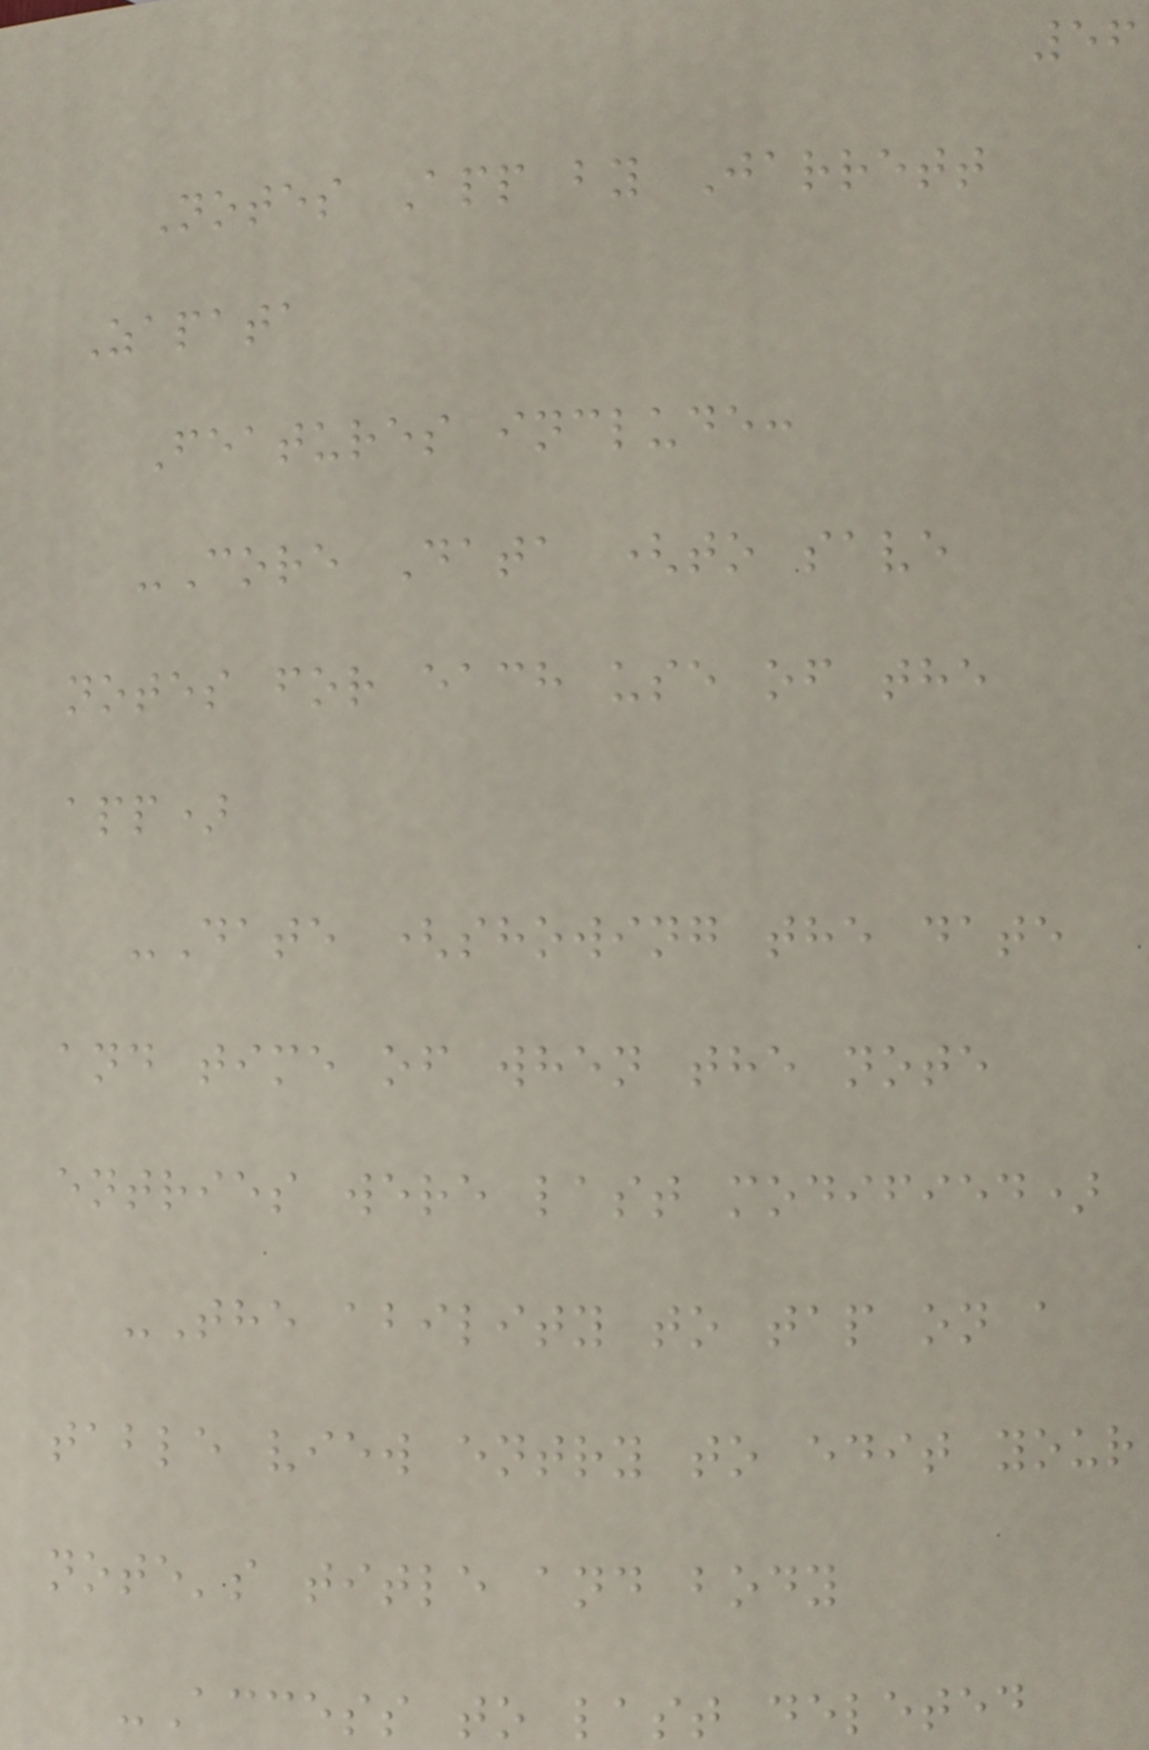56
Notes App by Jarrett
Zapata
Features include:
-Core Data (to save
notes for each use of the
app)
-Date (showing the date
and time of when the note
entries were last modified)
-The ability to tap on a
table view entry to edit your
note's title and body
-Access to last deleted
